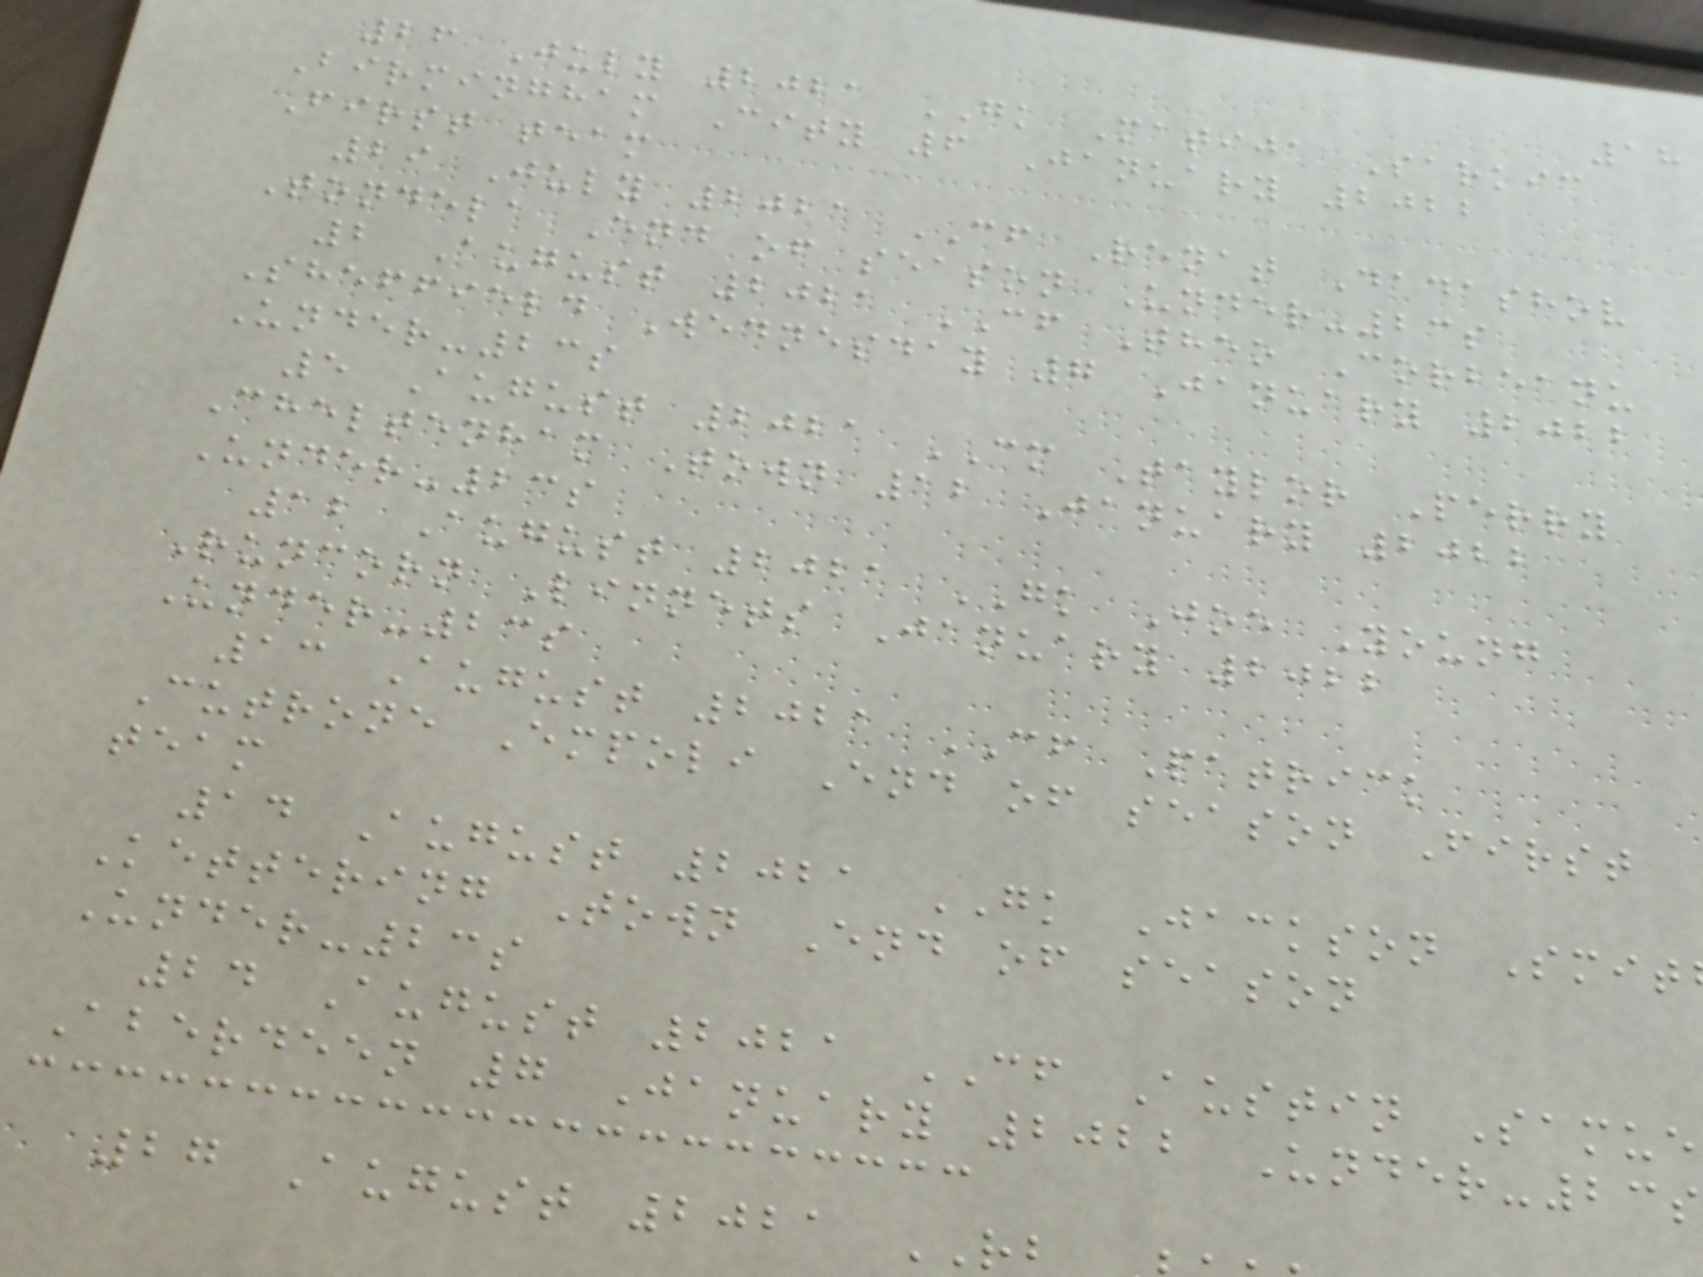18
26 July 2021 GK Matija Sarkic
Birmingham City 6 January 2022
First team
29 July 2021 CF Renat Dadashov
Tondela End of season Under-23s
2 August 2021 CF Theo Corbeanu
Sheffield Wednesday 7 January 2022
Under-23s
5 August 2021 CM Taylor Perry
Cheltenham Town 12 January 2022
Under-23s
12 August 2021 GK Joe Young
Runcorn Linnets January 2022
Under-23s
13 August 2021 CF Patrick
Cutrone Empoli End of season First
team
14 August 2021 GK Jackson Smit
Kettering Town End of season
Under-23s
24 August 2021 CF Austin Samue
Aberdeen 7 January 2022 Under-23s
27 August 2021
